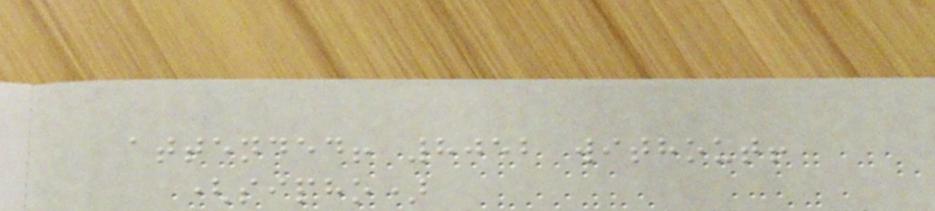attended! 8052 without!
(sipho)
